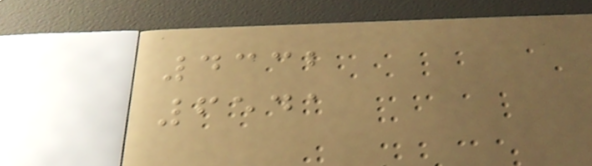4332
6541
